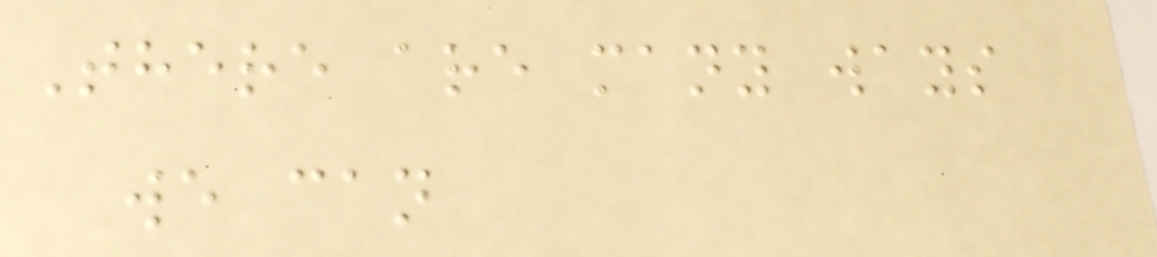There are many ways
we can
